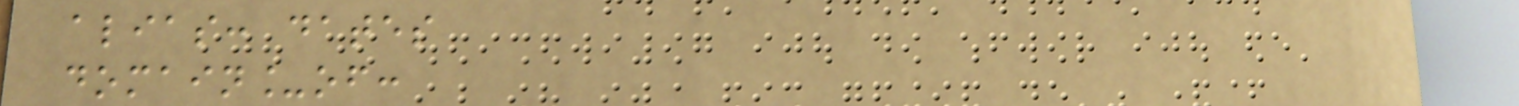alias: dates
domain_of:
